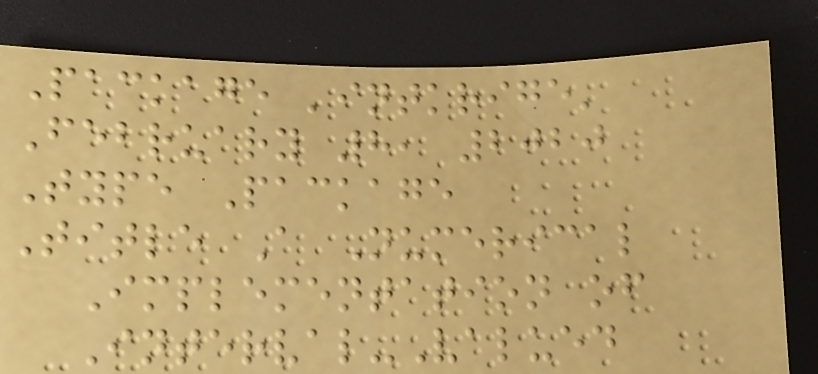Package 'intkrige'
February 8, 2020
Type Package
Title A Numerical
Implementation of
Interval-Valued
